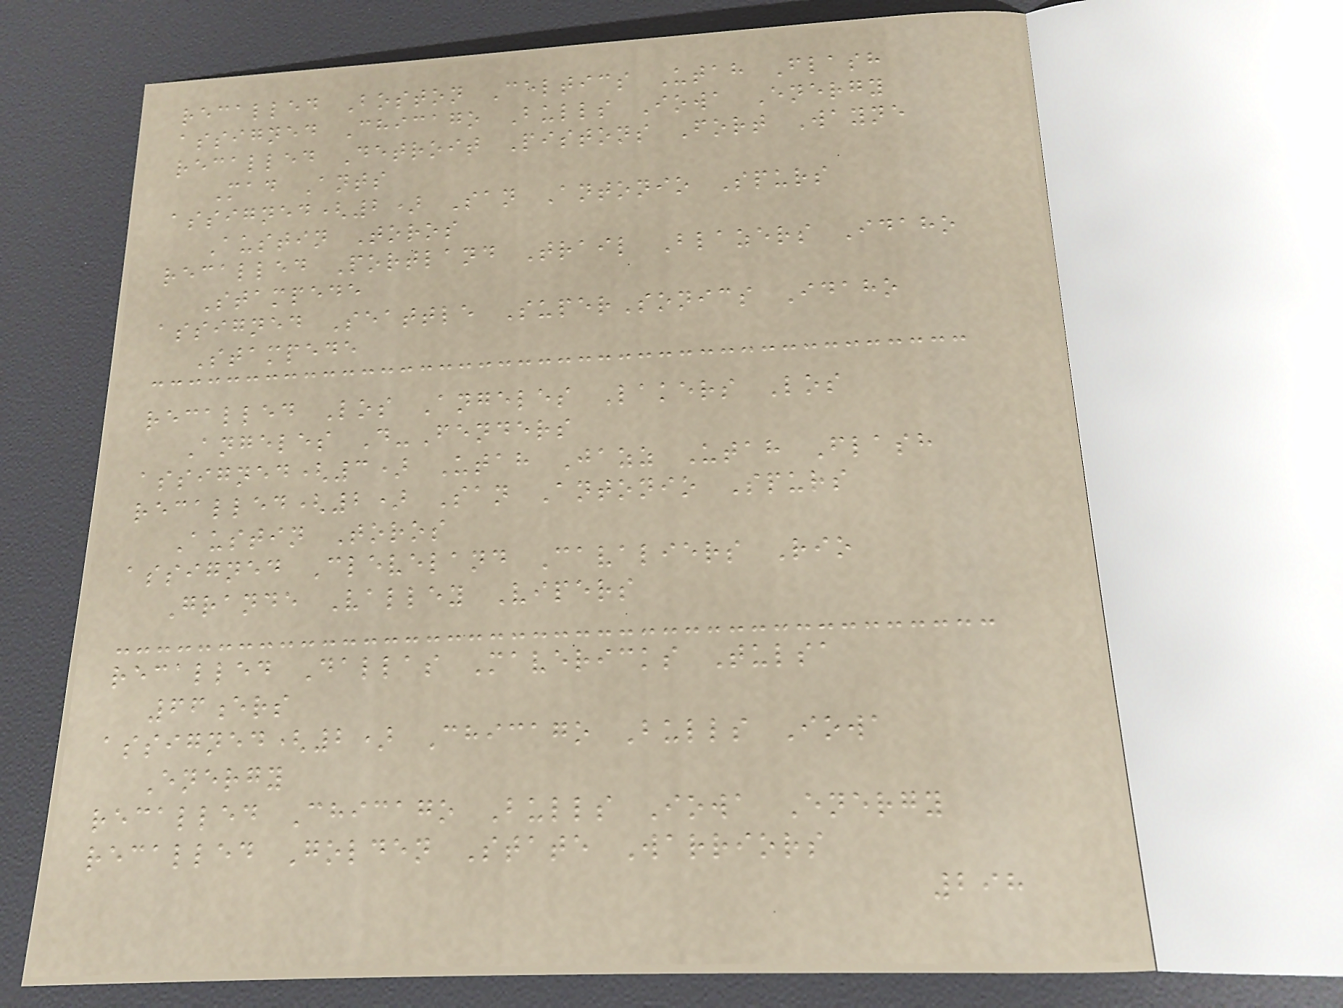recalled Boston Celtics Utah Flash
assigned Chicago Bulls Iowa Energy
recalled Detroit Pistons Fort Wayne
Mad Ants
assigned(2) San Antonio Spurs
Austin Toros
recalled Portland Trail Blazers Idaho
Stampede
assigned Seattle SuperSonics Idaho
Stampede
recalled Los Angeles Lakers Los
Angeles D-Fenders
assigned(3) Utah Jazz Utah Flash
recalled(2) San Antonio Spurs
Austin Toros
assigned Cleveland Cavaliers Rio
Grande Valley Vipers
recalled Dallas Mavericks Tulsa
66ers
assigned(2) Chicago Bulls Iowa
Energy
recalled Chicago Bulls Iowa Energy
recalled Golden State Warriors
298
